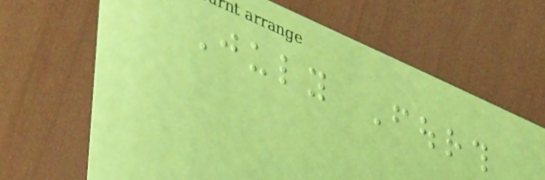July Fourth
